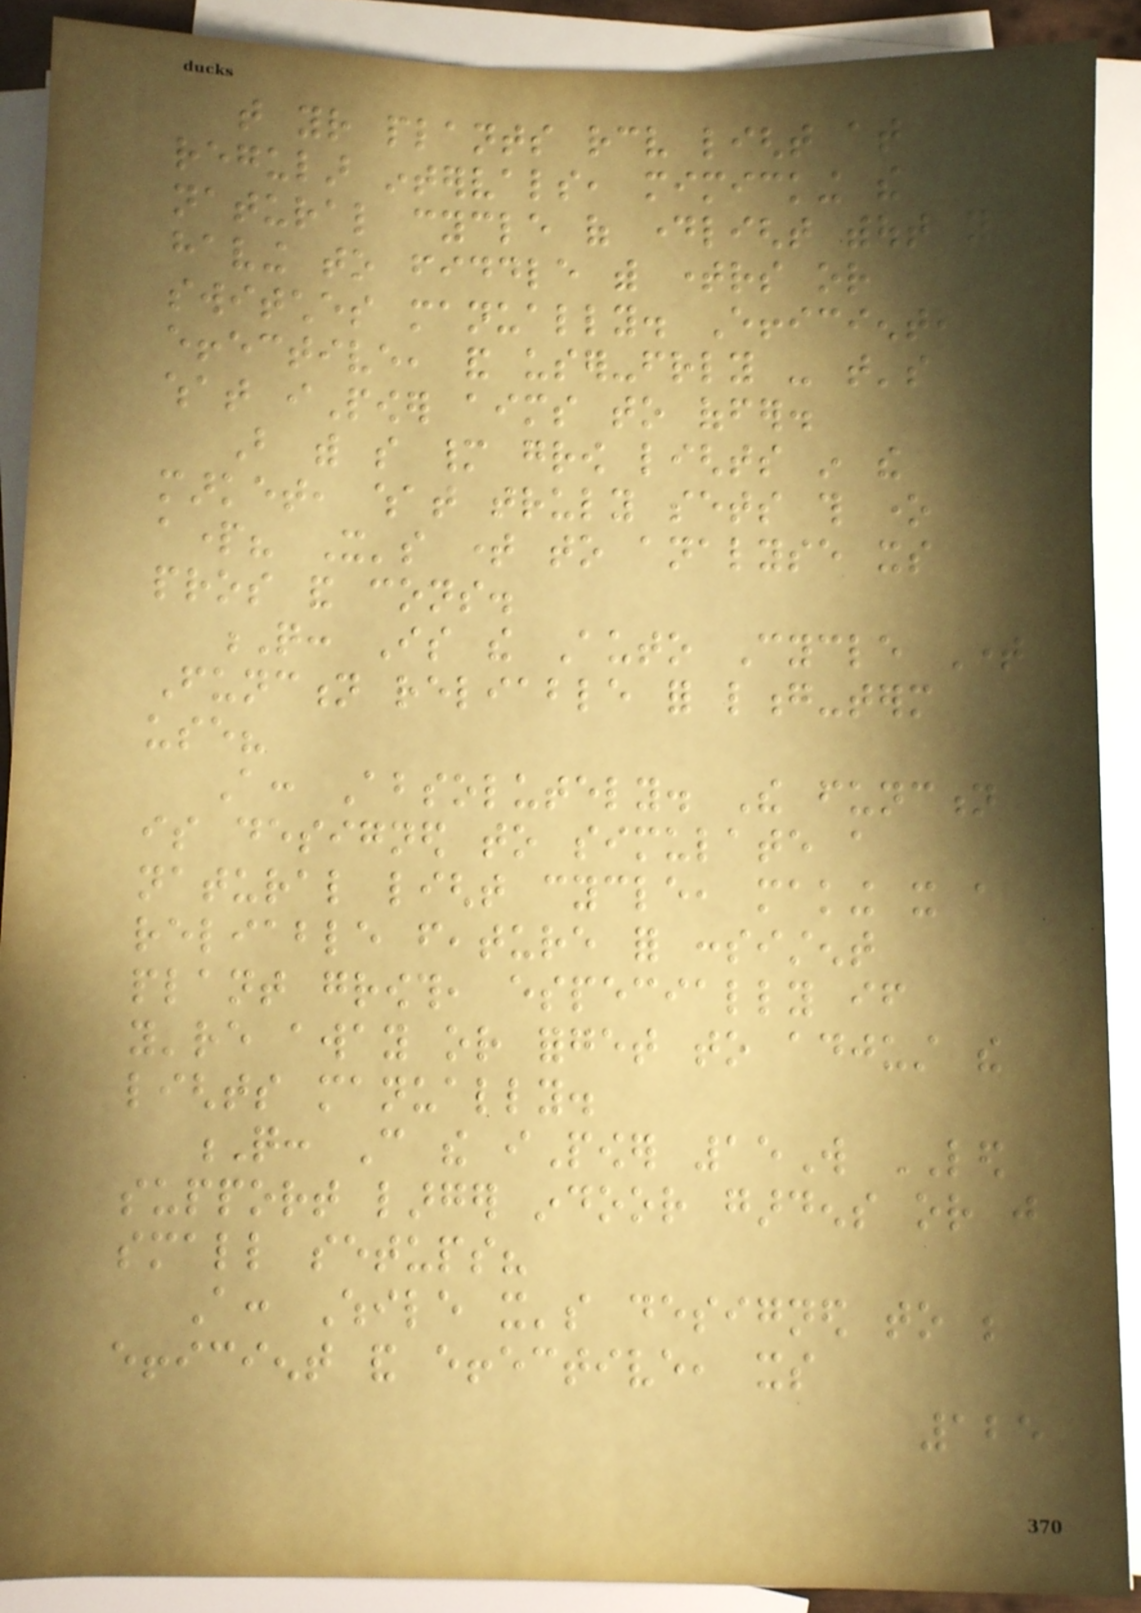that your plants receive light at
regular intervals, mimicking the
natural cycle of daylight without you
having to fiddle with timers or
switches manually. Efficient,
effective, and user-friendly - that's
what iPower aims to offer.
But with so many grow lights in the
market, what truly sets this one
apart? It's time to analyse its
pros and cons.
Q: Is the Auto Cycle Time
Function reliable for long-term
use?
A: Absolutely. The function
is designed to simulate a
natural light cycle, making it a
reliable feature for consistent
plant growth, especially if
you're away or forget to adjust the
lights manually.
Q: Can the iPower 15W LED
support larger indoor gardens or just
small setups?
A: While it's designed to be
efficient and effective, its
125
